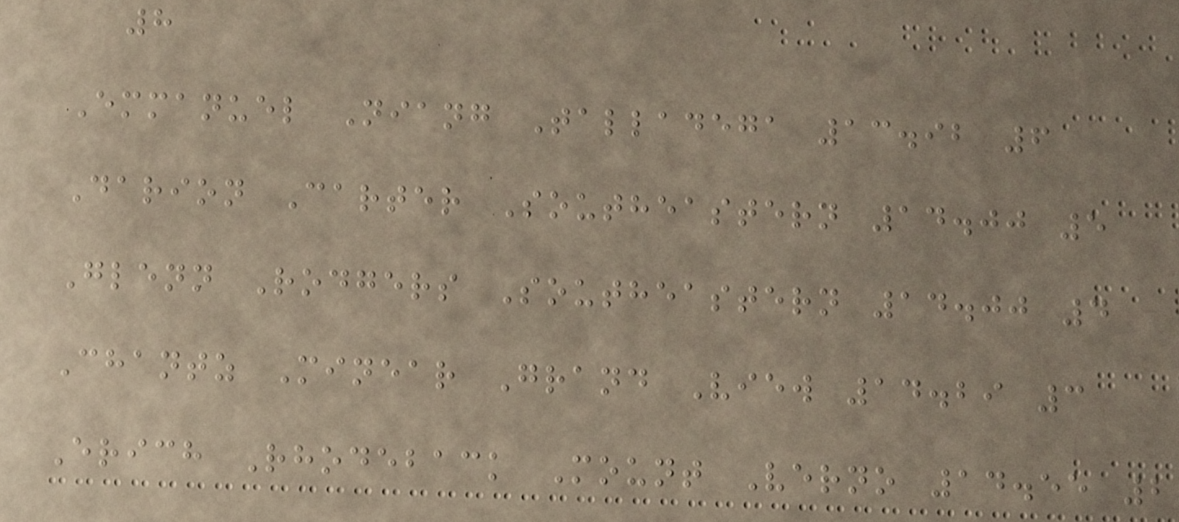8
Emmanuel Niang Talladega 13.92 6
Darion Carter Southeastern 14.00 5
Glenn Rodgers Southeastern 14.00 4
Chantz Minear Grand View 14.29 3
Erich Rhodeback Mount Verno 14.55 2
